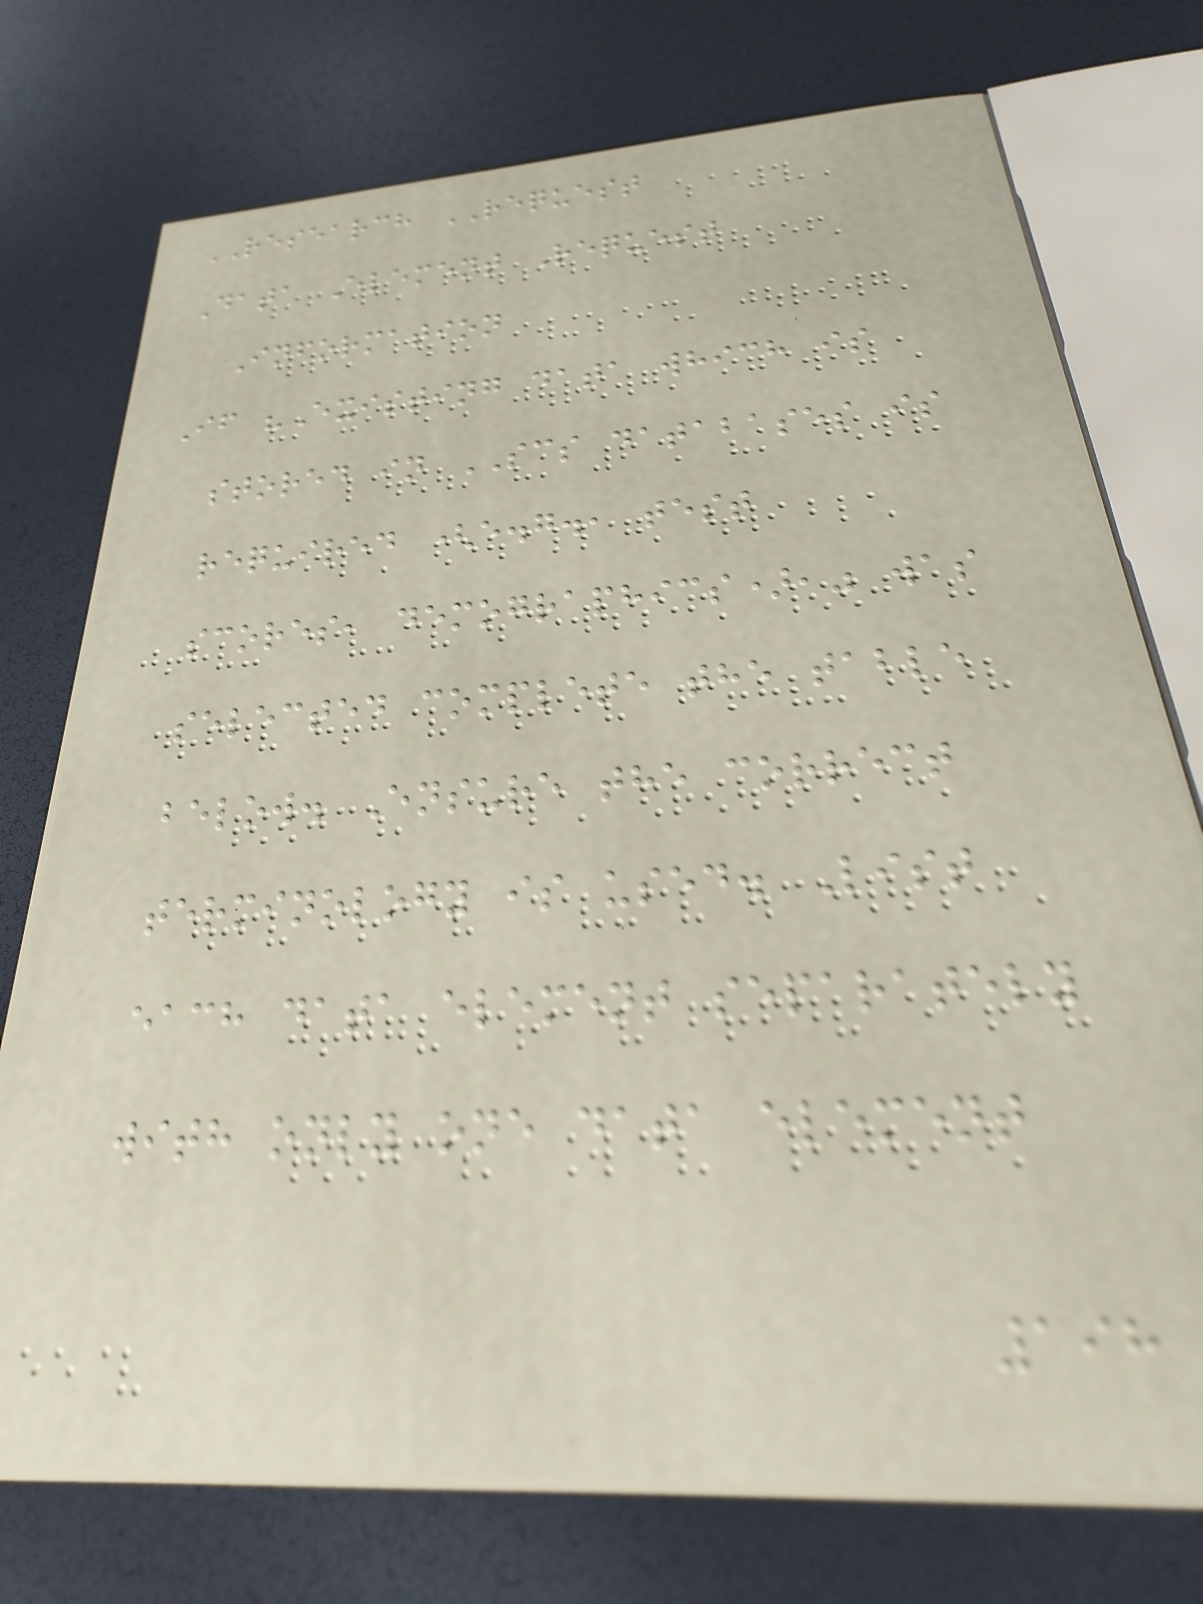RESEARCH REQUEST
Data Element Request
Information
If "Existing data which is
stored in SCS databases is
required (e.g., test
scores, demographics)," was
selected complete the table
below. Ensure the correct
terminology is used. List
each data element separately
with only one data element
198
